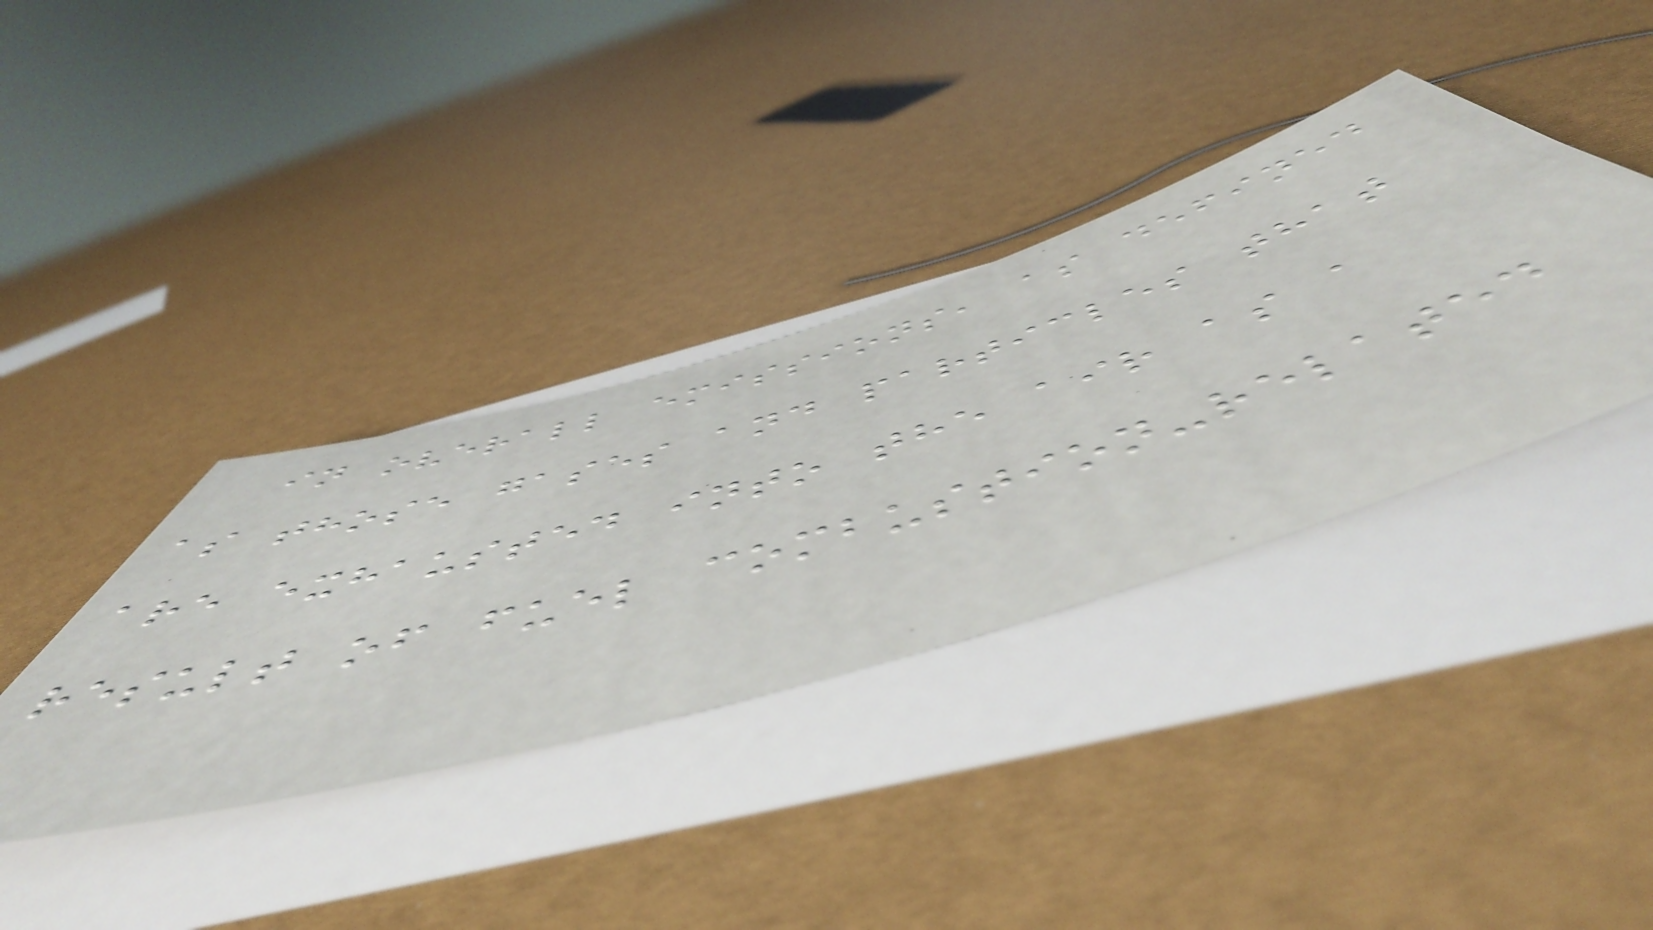in overall emissions, as defined
as those gases and particles that
are exhausted into the air as a
result of fuel combustion-related
